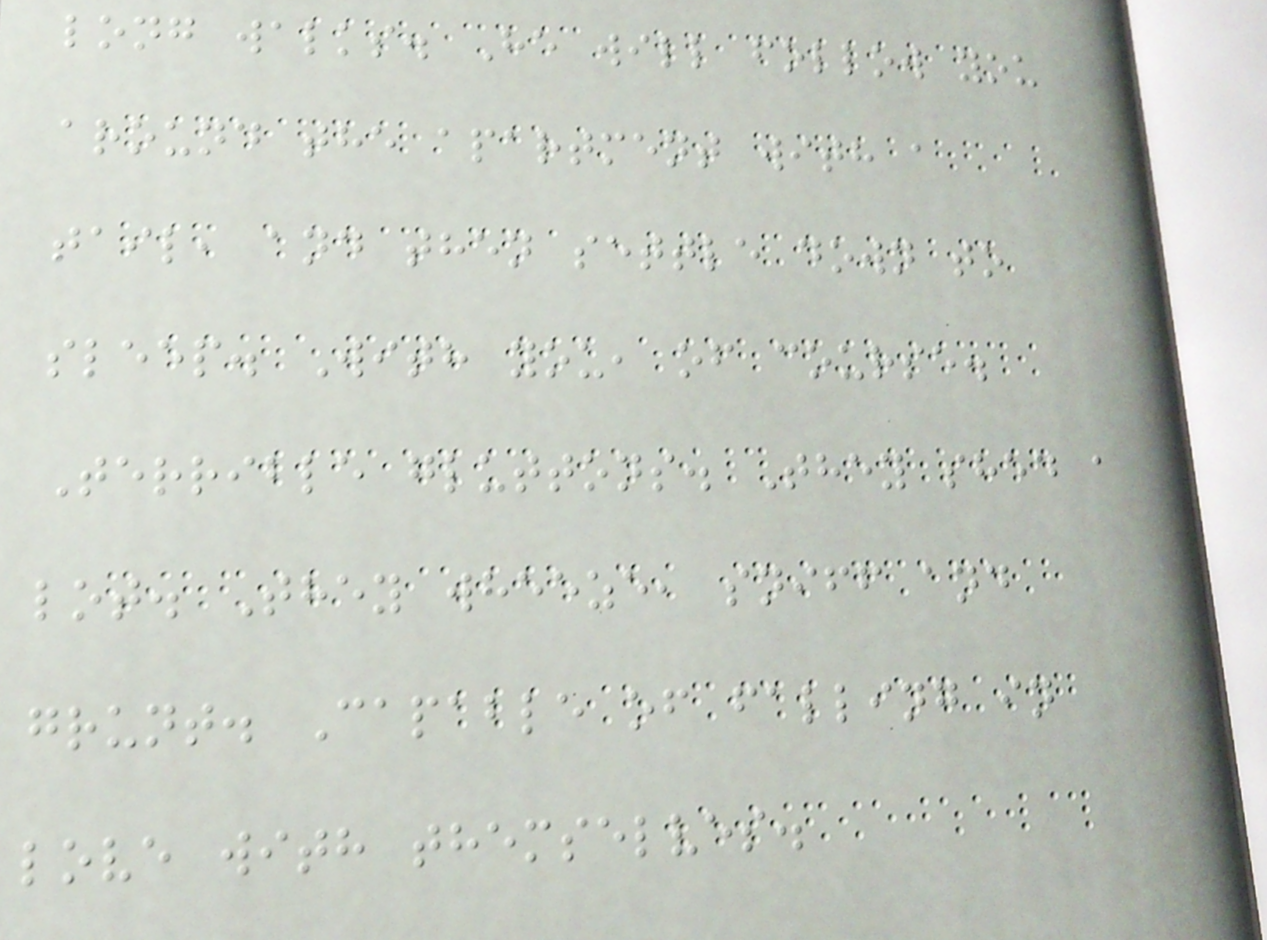long walks. He will follow you
around the apartment with a
tail, and then settle down to
sleep. With you, of course.
Terrible gluttons. They shed a
lot. They wheeze, sniff and
grunt. Capable of falling in
love with themselves.
